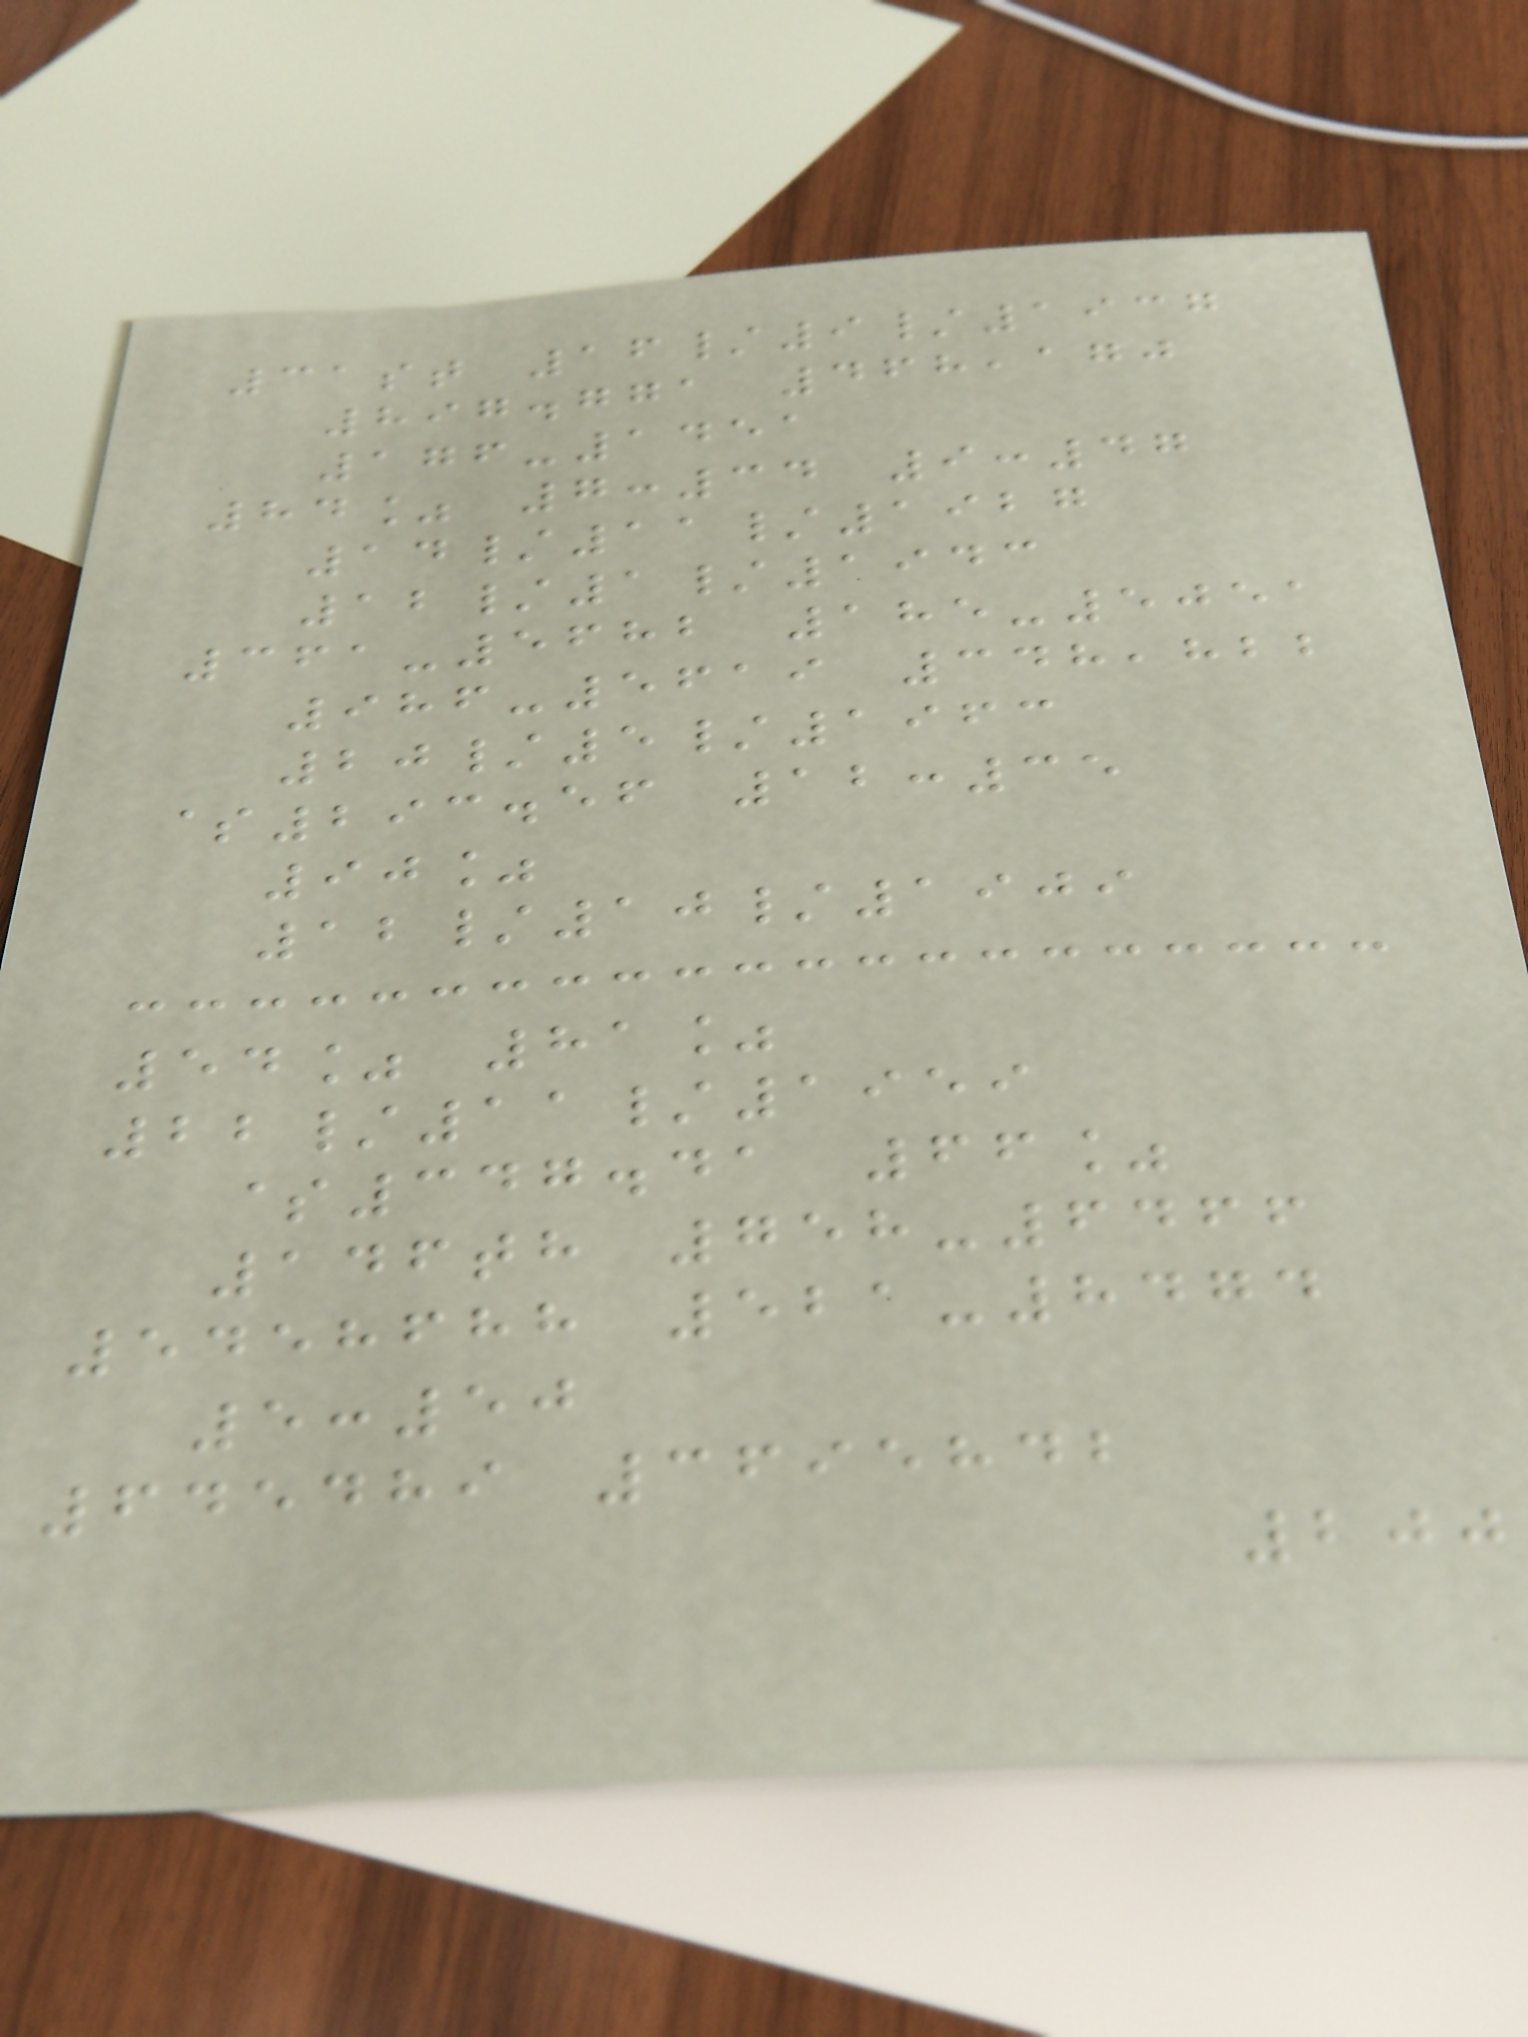31st 16/9/1937
897.771 468,170
176-1451
84% 7:34 9:47
14/11/1927
12/1/1943
361-5682 185-5051
986-5619 348,822
20/5/1963
$293.56 12:35
90%
12/10/1909
54% 81%
22/11/1959
$347.41 66%
146th 758-6466
5458688 521-8474
5:50
645489 3695842
200
